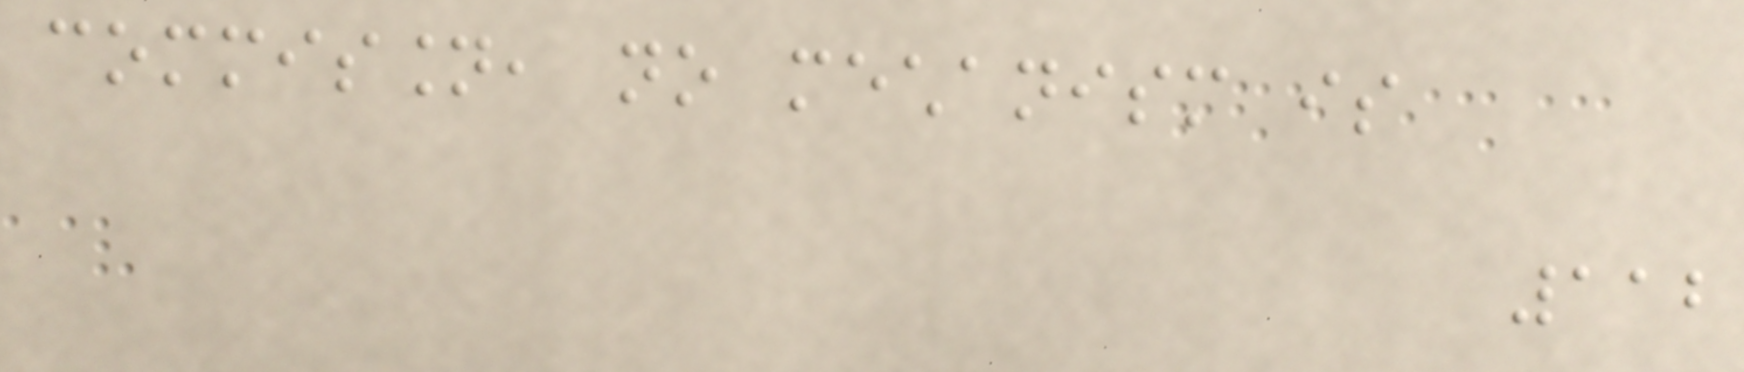commission, no mechanism is
112
